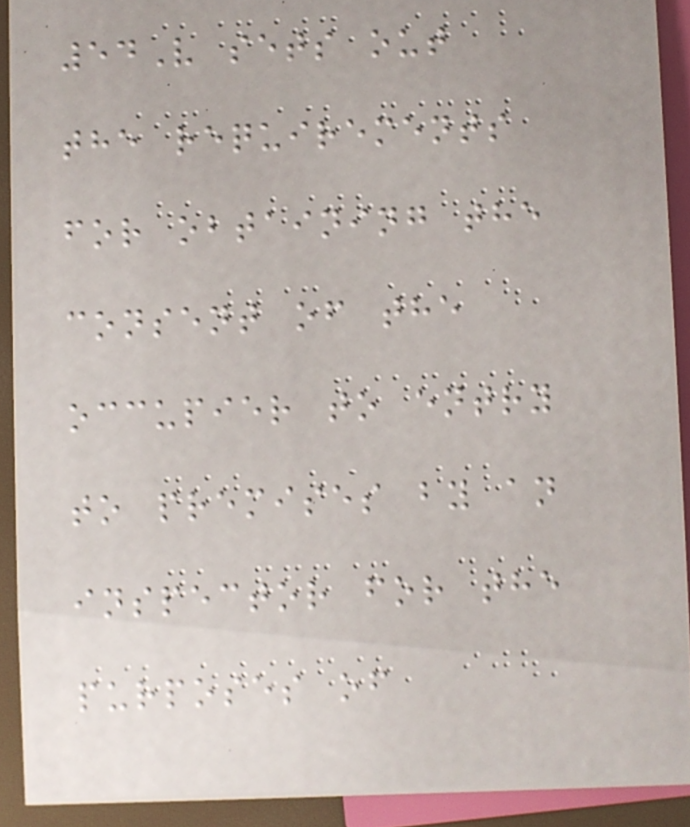54V sets out
the requirements
for obtaining the
consent of the
occupier to entry
to premises by an
inspector for the
purposes of
